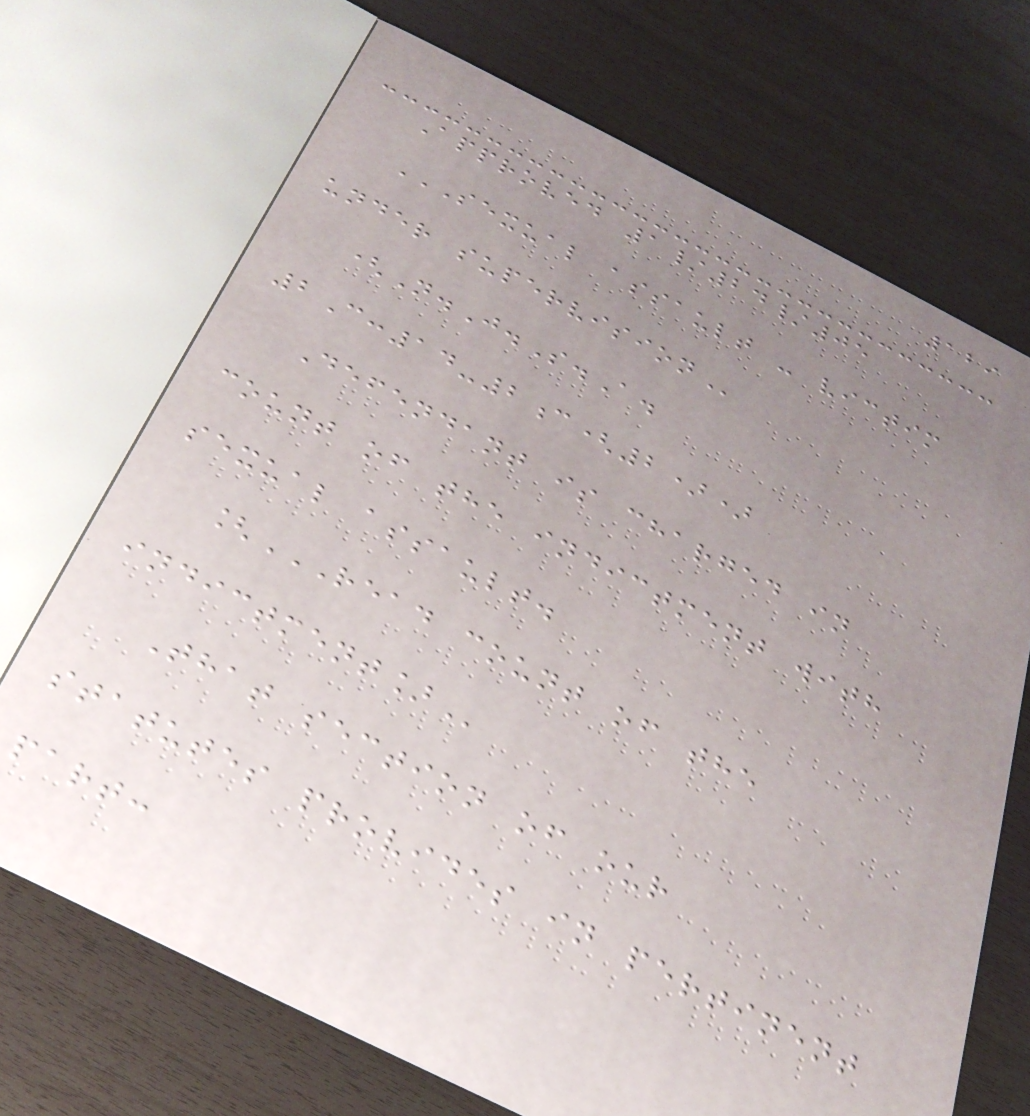129
Approved 1/24/05
SEXUAL ASSAULT - VICTIM
UNDER SUPERVISION
(N.J.S.A.
2C:14-2c(2))
Defendant is charged in
count of the indictment with
sexual assault.
[READ COUNT OF THE
INDICTMENT]
That section of our
statutes provides in pertinent
part:
